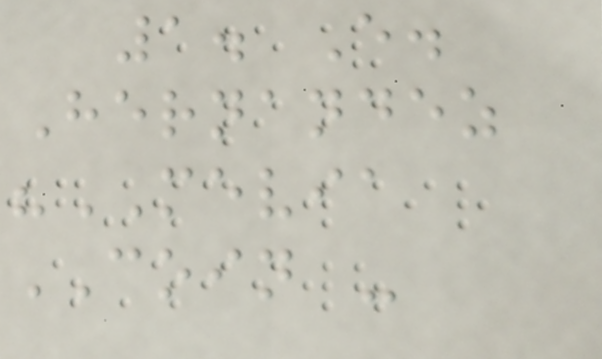1. E.
Hernandez
"MEVIA
COIN -
